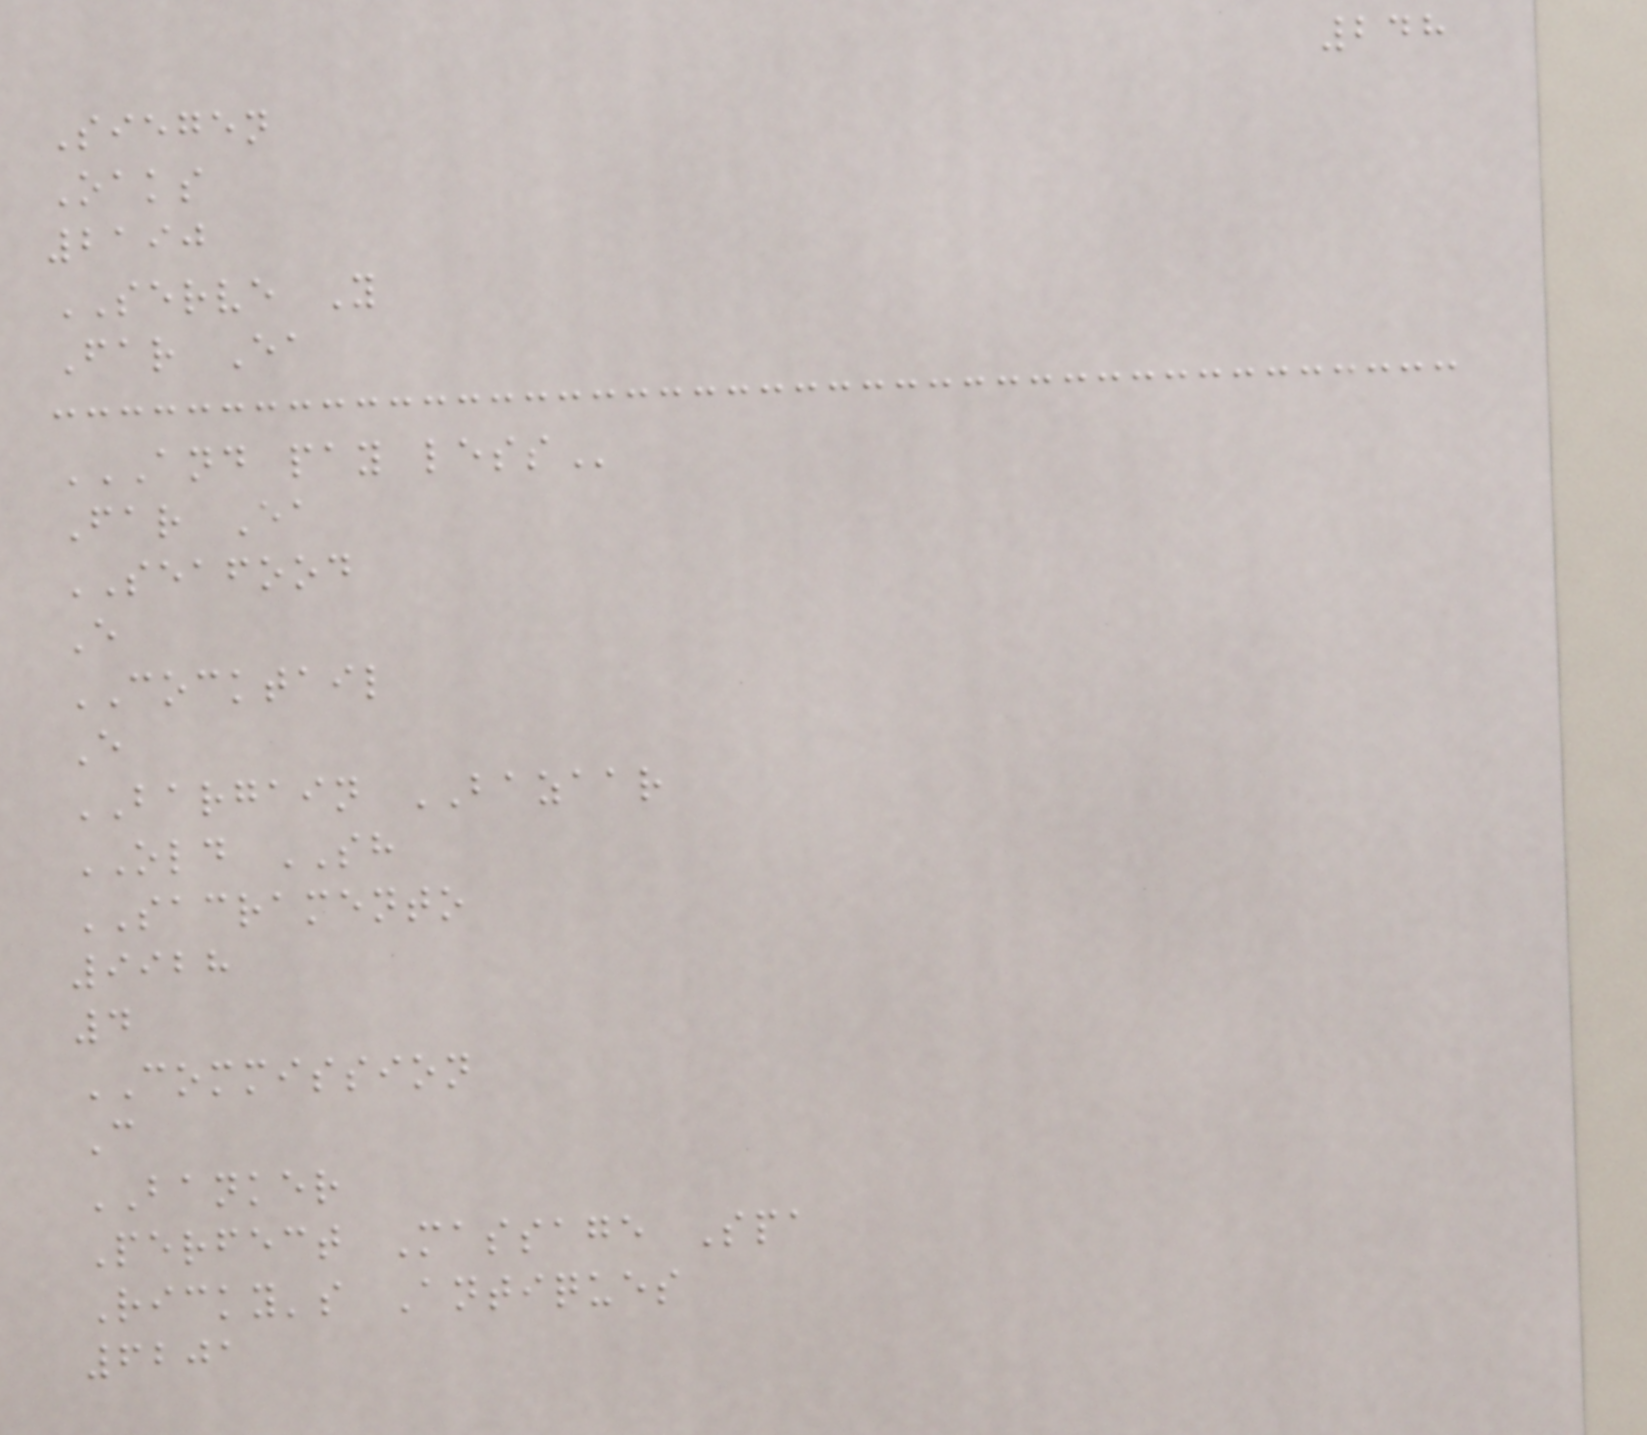248
Siegen
Oaks
2190
SERVE Y
Far Ea
AND PAY LESS
Far Ea
SEAFOOD
E
COCKTAIL
E
BARGAIN BAZAAR
OLD SH
SACRAMENTO
9928
4
COMMISSION
C
BANKER
Perfect Massage Spa
Ricky's Antiques
6201
